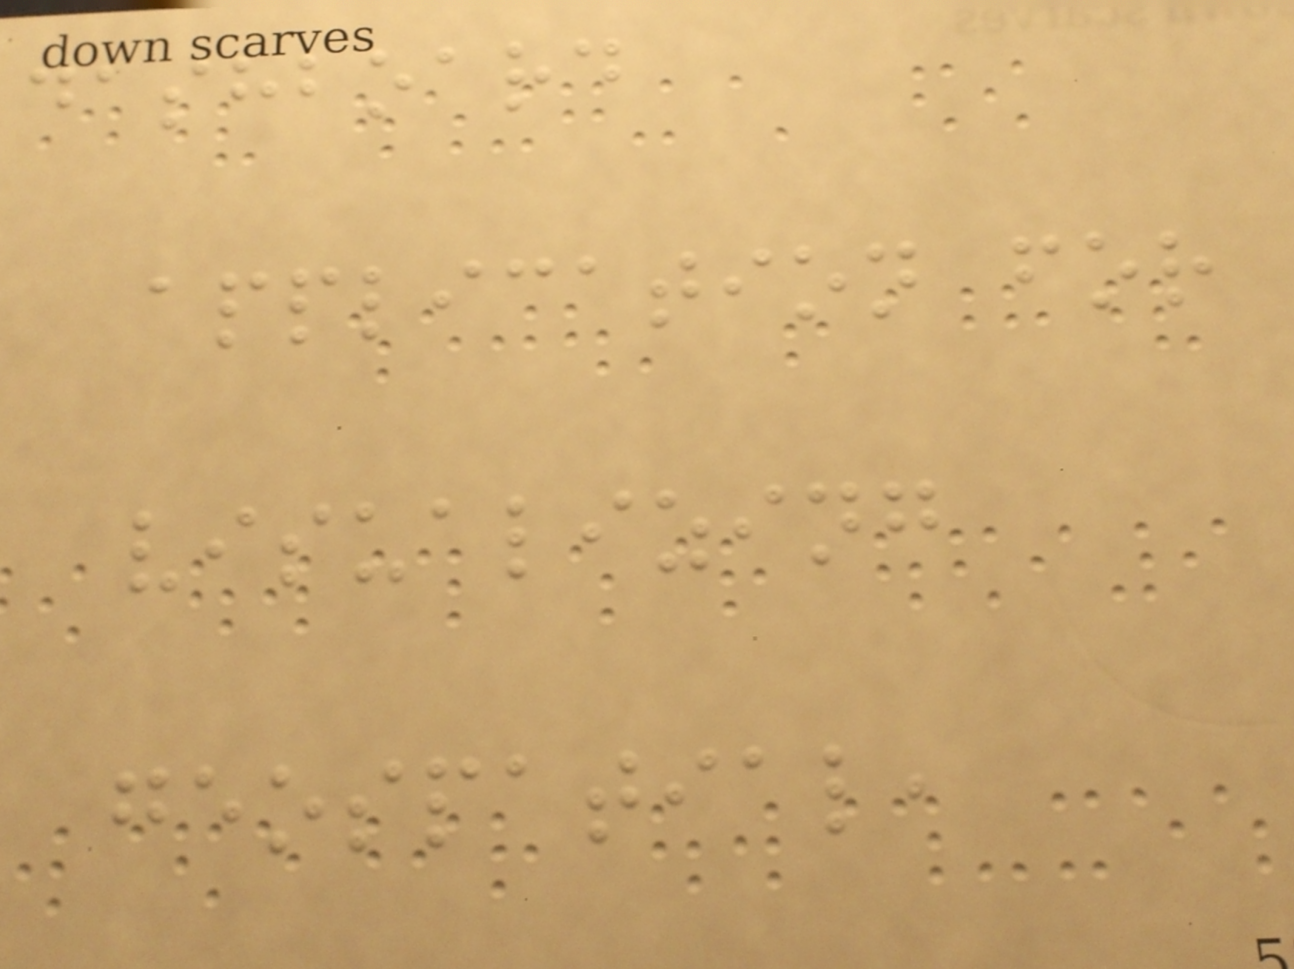dashboard
application for
visualizing
geospatial,
